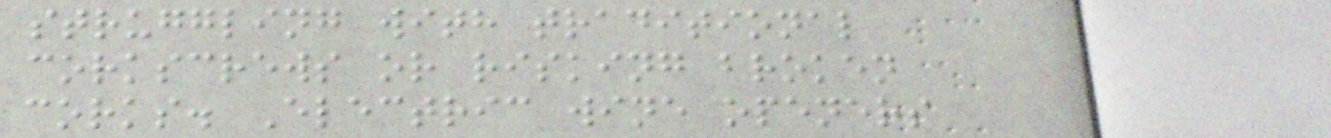struggling with traditional
corkscrews or risking broken
corks. Electric wine openers
